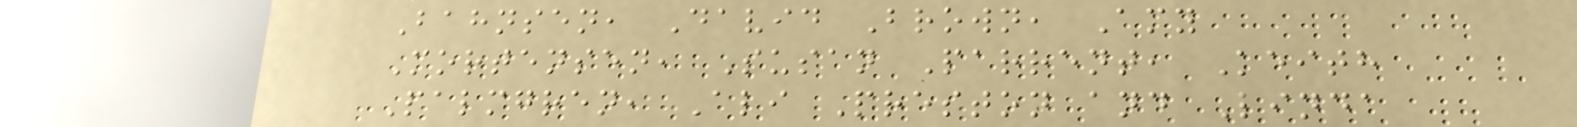Bahnsen, David Brown, Amy
Mortensen, Susan Parrent, Keith
Palmgren, Ali Preston and Linda
